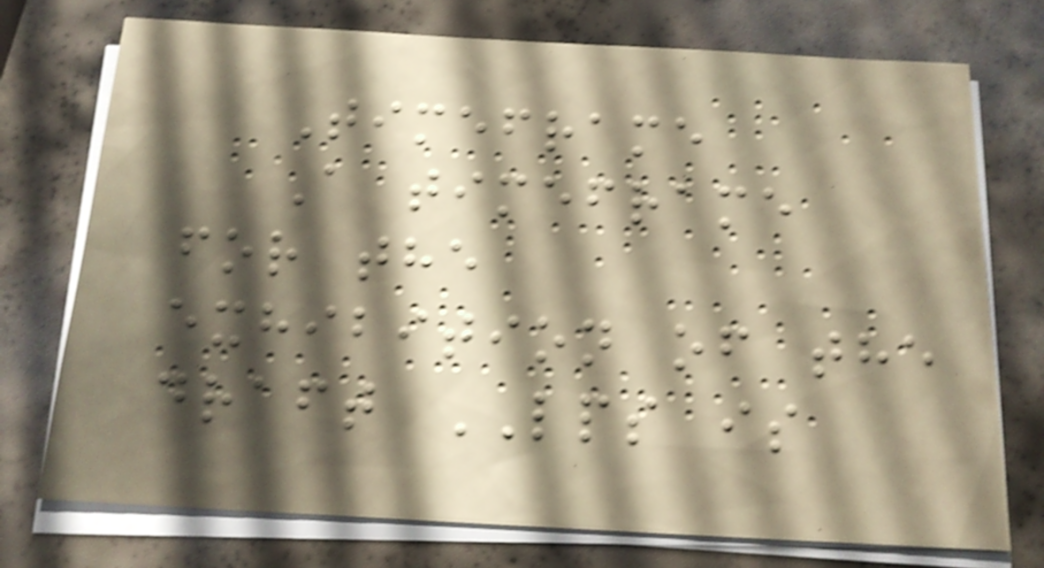Timeframe
A timeframe
for the
exhibition of the
draft LPS is
